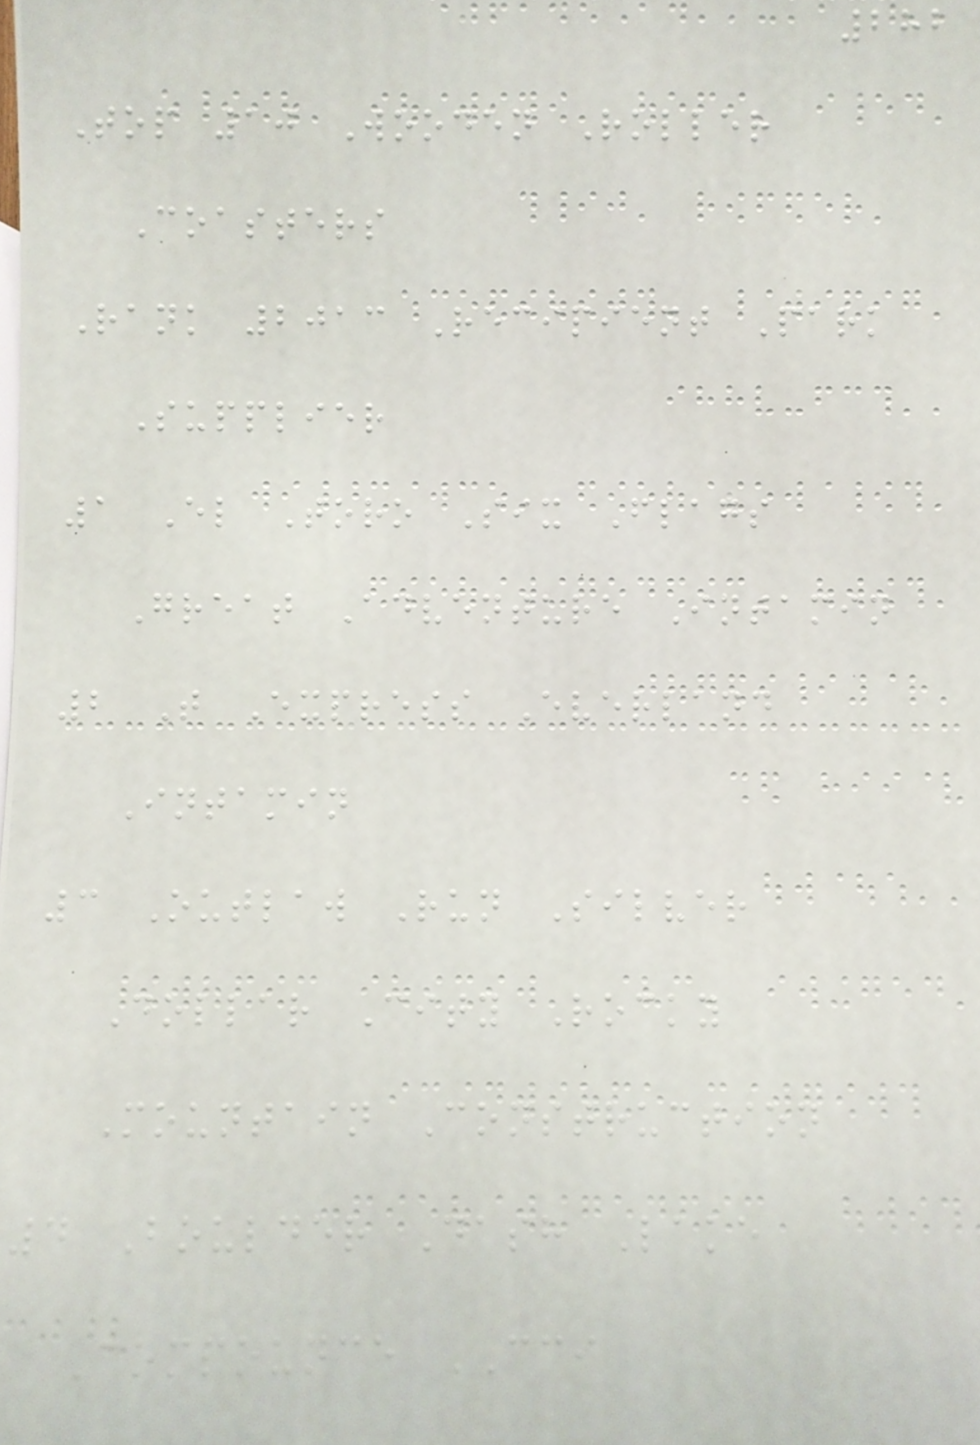282
Top 10 Wooden Roller
Coasters
Rank 2013 Recipient Park
Supplier
1 El Toro Six Flags
Great Adventure Intamin
2 T Express Everland
Intamin
3 Outlaw Run Silver
Dollar City Rocky
Mountain Construction
4 Boulder Dash Lake
Compounce CCI
